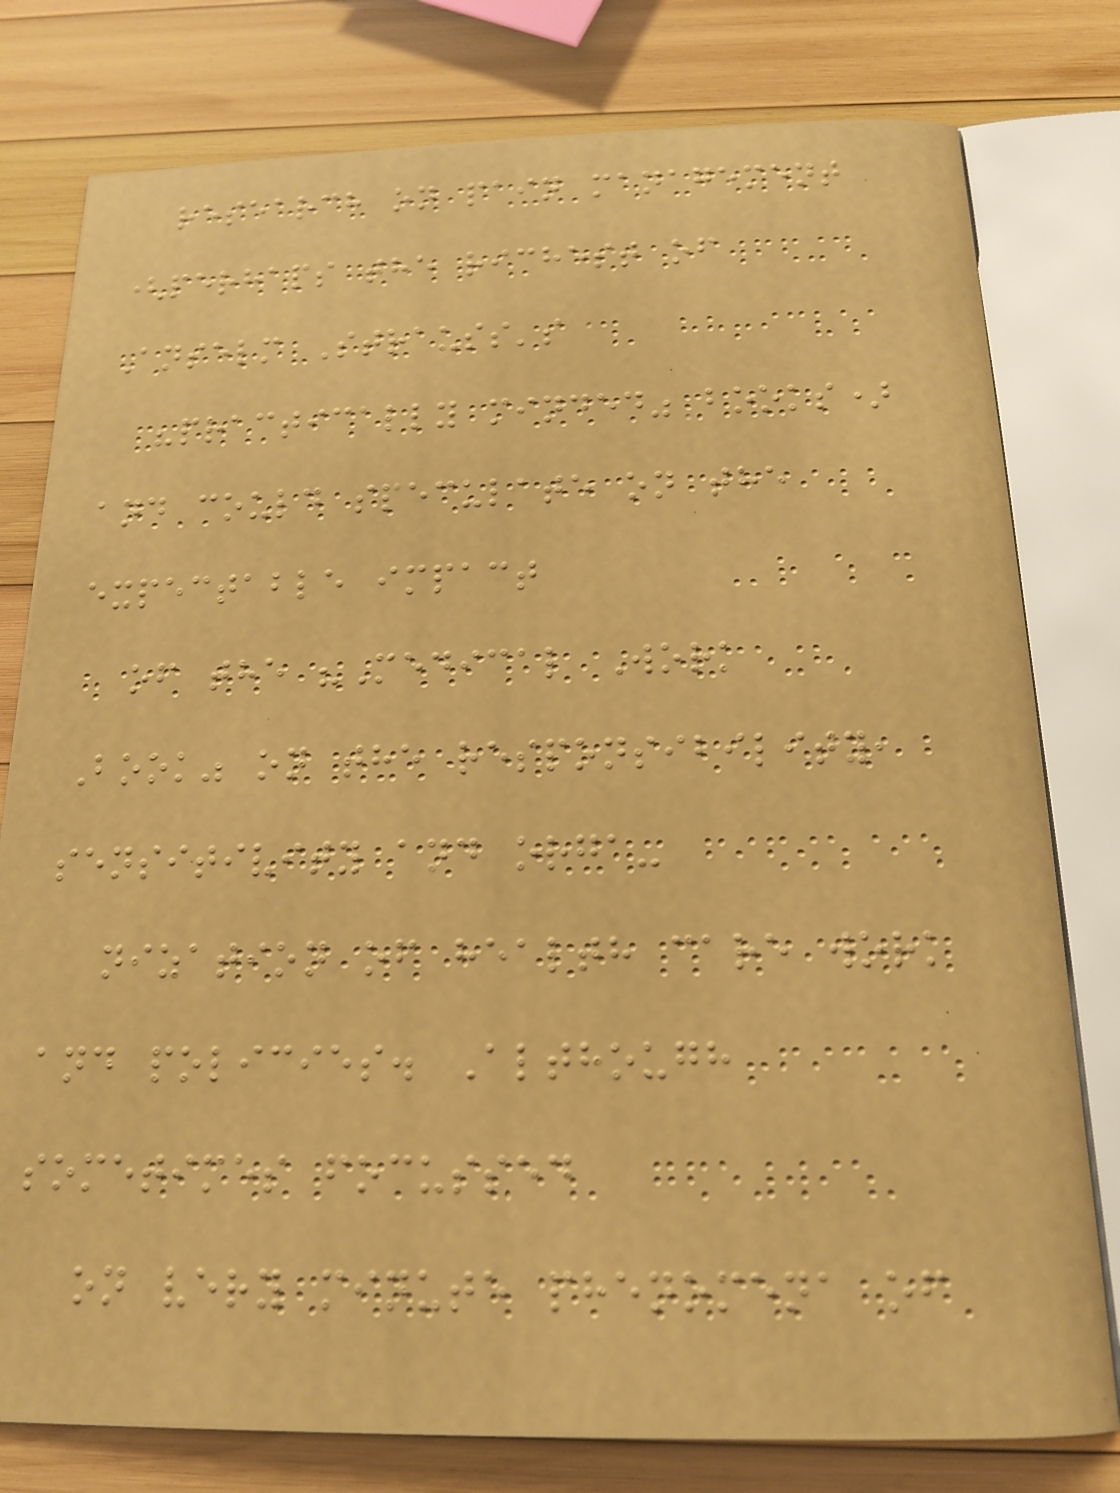research on pain management
(perhaps the richest of
Anselm Strauss's
"practically minded" books)
and could speculate on the
expectable impact
of the "Medical Work
Book" on the responsibility,
sensitivity and orga-
nization of health care work
and policies. Although
sometimes focussed
on very minute phenomena of
